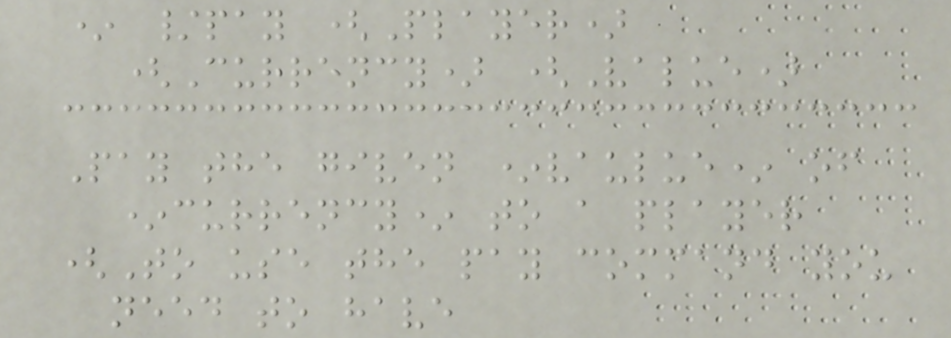* /pay (Player)
(Currency) (Value)
Pay the given *vaulue* of
*currency* to a player
(To use the pay command you
need to have
